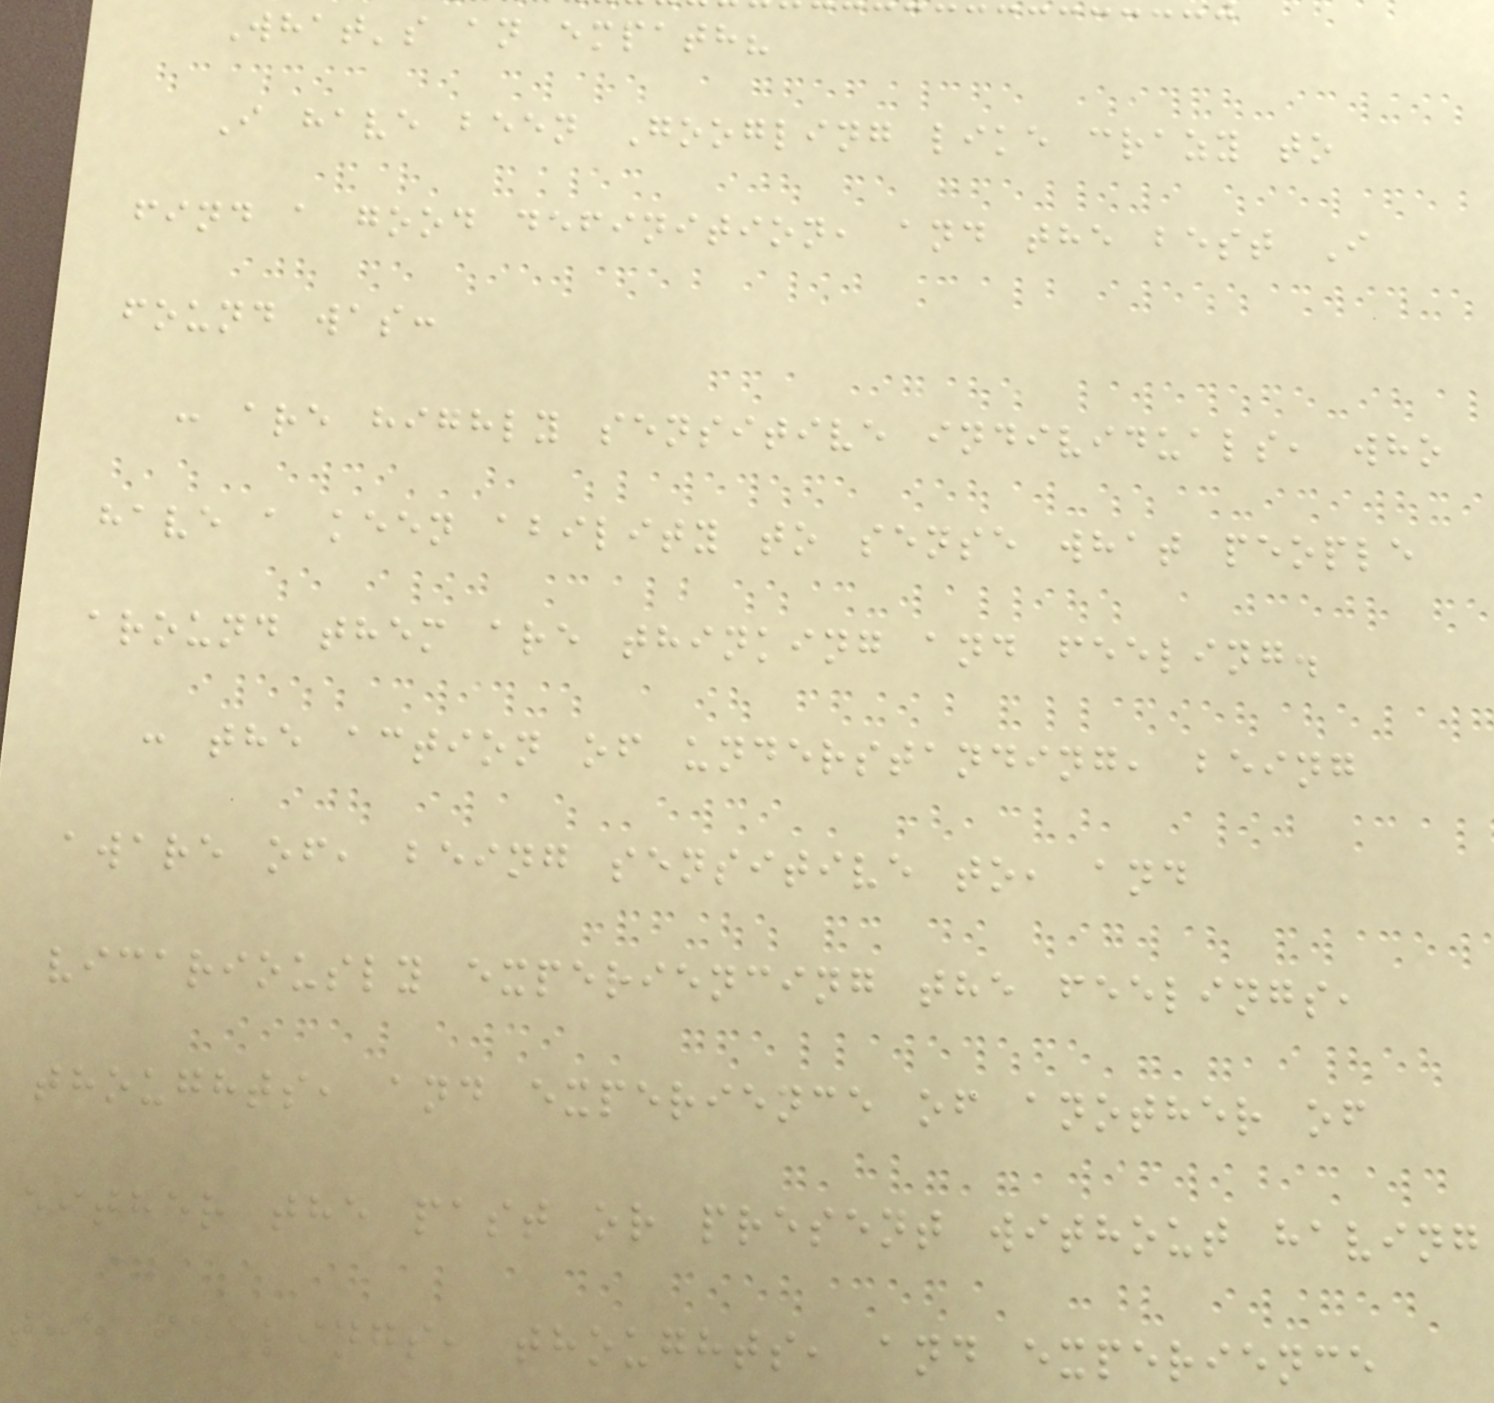What's an empath?
I have been Googling like crazy to
find a good definition, and the best I
found was:
: are highly sensitive individuals, who
have a keen ability to sense what people
around them are thinking and feeling.
: the action of understanding, being
aware of, being sensitive to, and
vicariously experiencing the feelings,
thoughts, and experience of another of
either the past or present without having
the feelings, thoughts, and experience
